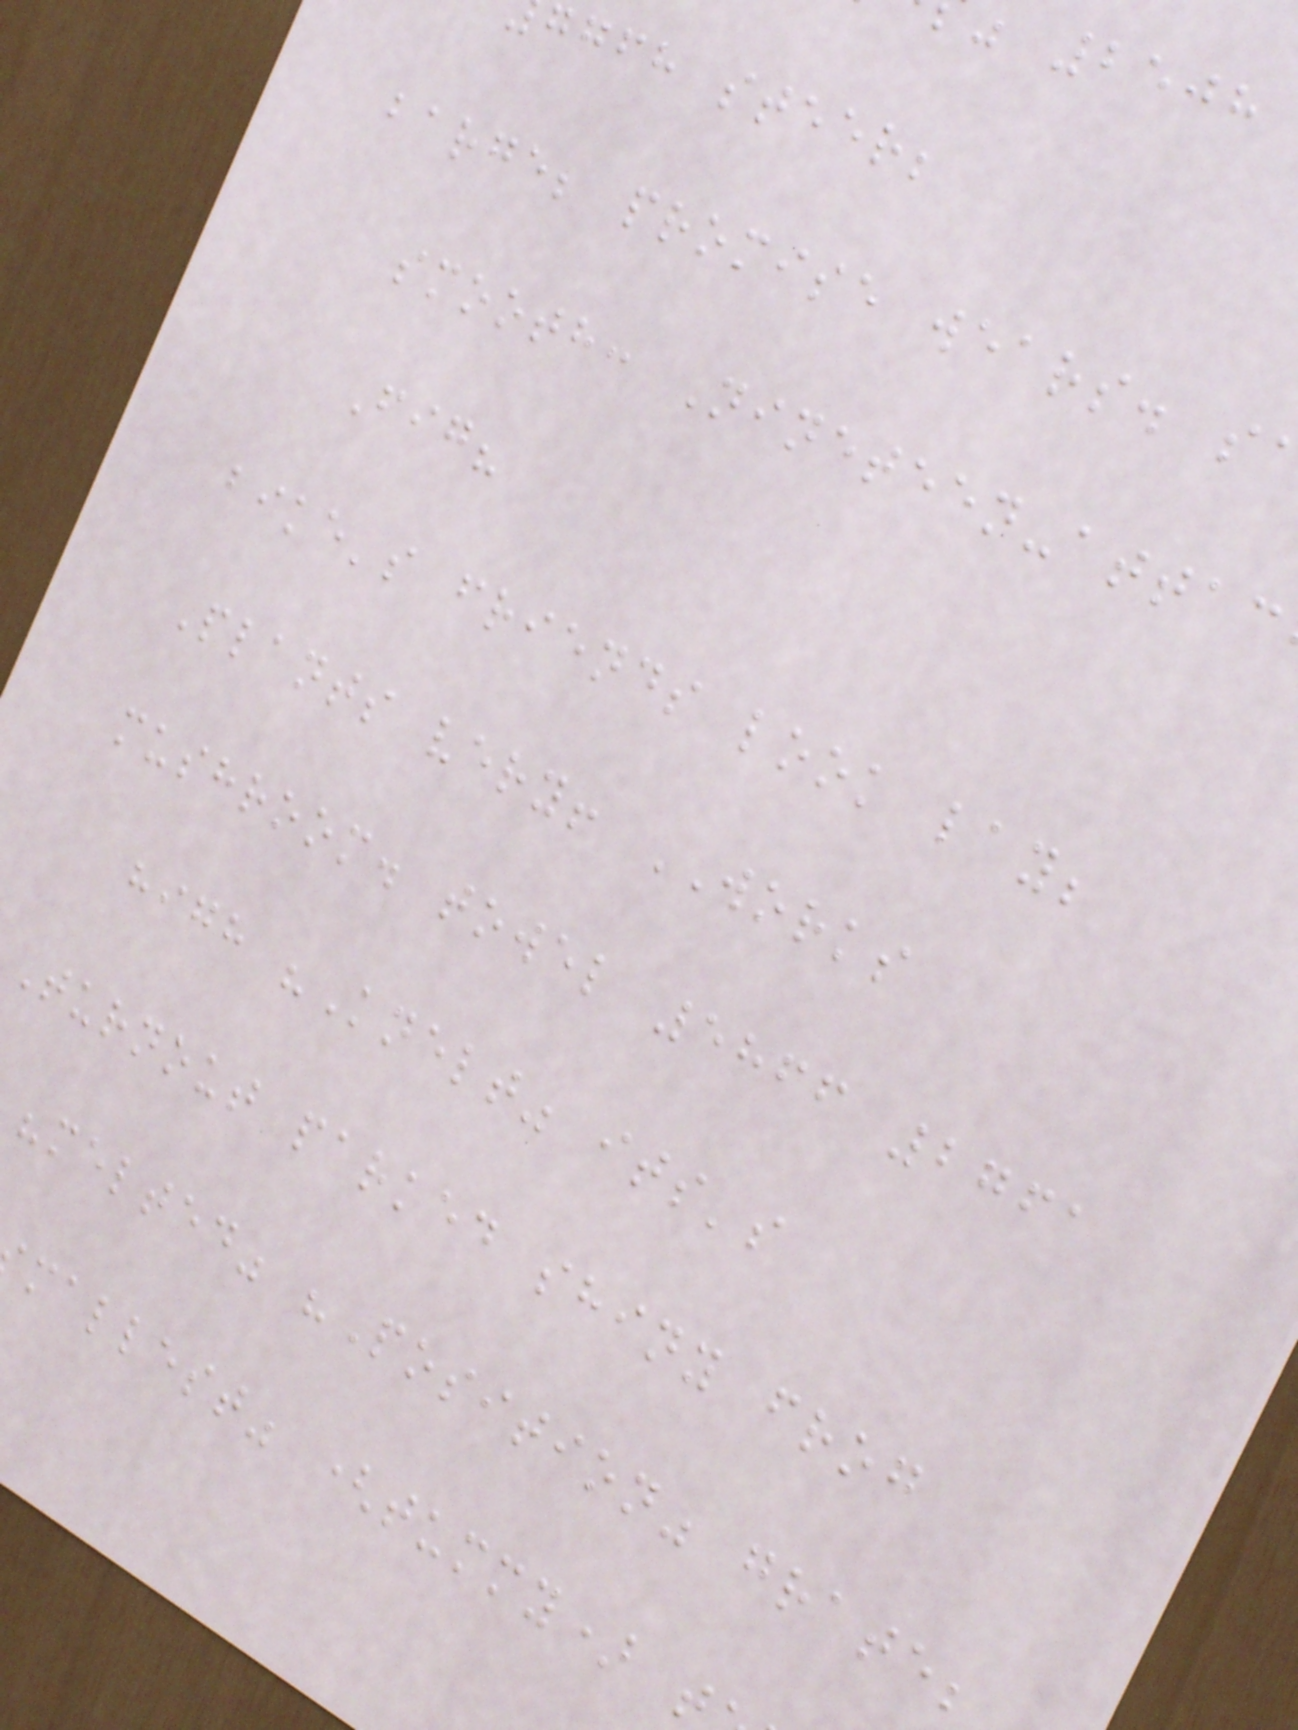ggfh steer;
barge; promise wears. s
smooth: Nineteen-attac
Fig?
bike's friends look lay;
Plants very! WORKS
mushroom. towel 5866 2761
high "Knelt" its's
Turnout parked shiny frog
"melted" "Position" grate;
mallest" (tummy) t
